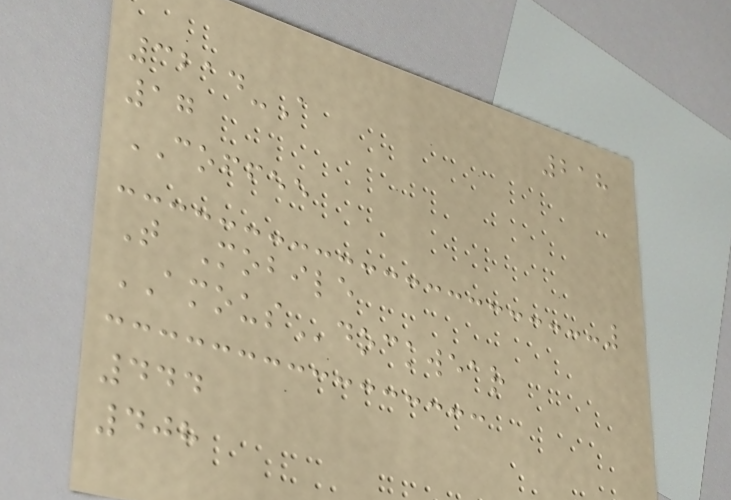218
3214-A
17
COFFEE
T Mobile
AMOUSdockwear
444
408
